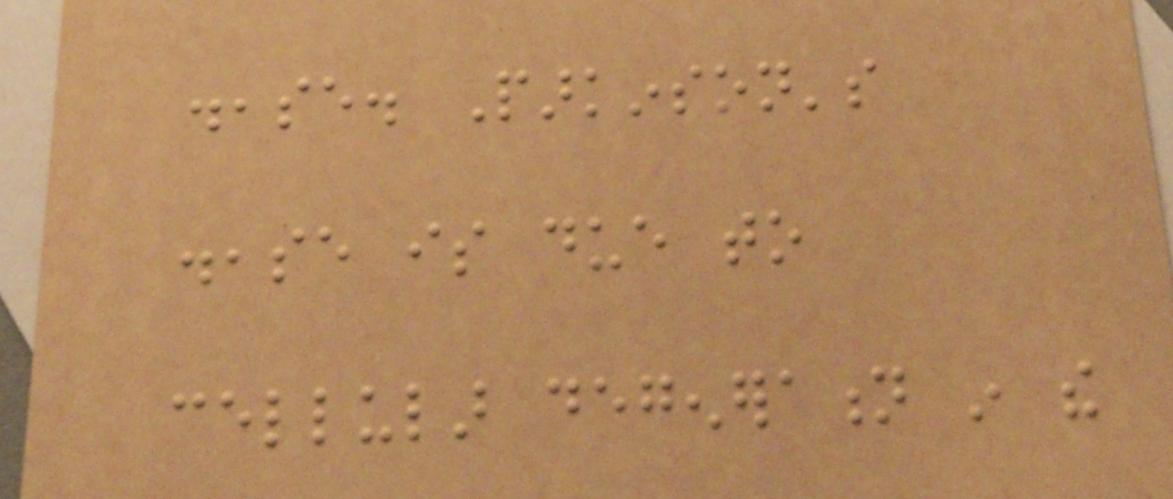disease. Parkinson's
disease is due to
cellular degeneration in the
